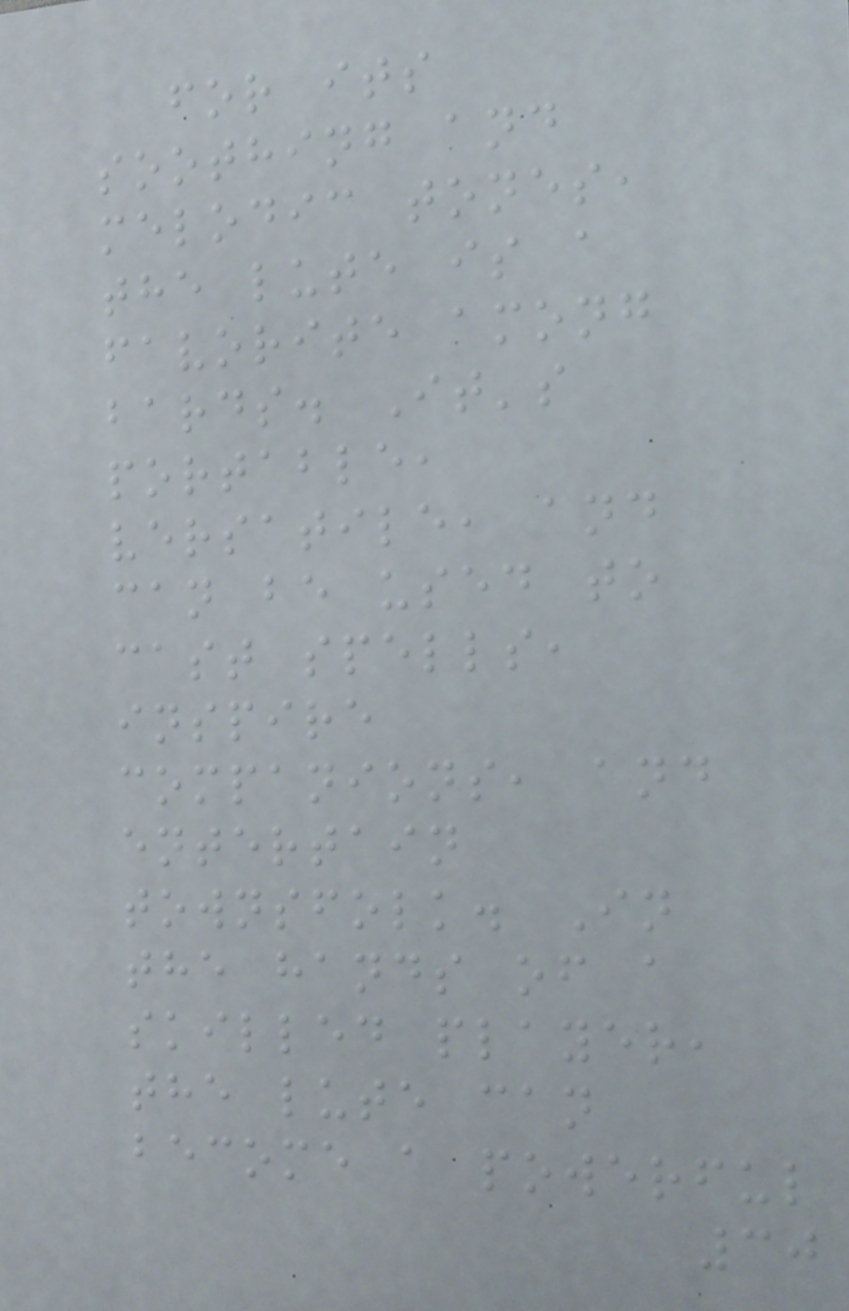for its
soothing and
melodic tones,
the lute is a
favorite among
bards. It's
portable,
versatile, and
can be used to
cast spells,
inspire
companions, and
entertain
townsfolk. In
the hands of a
skilled player,
the lute can
become a powerful
30
